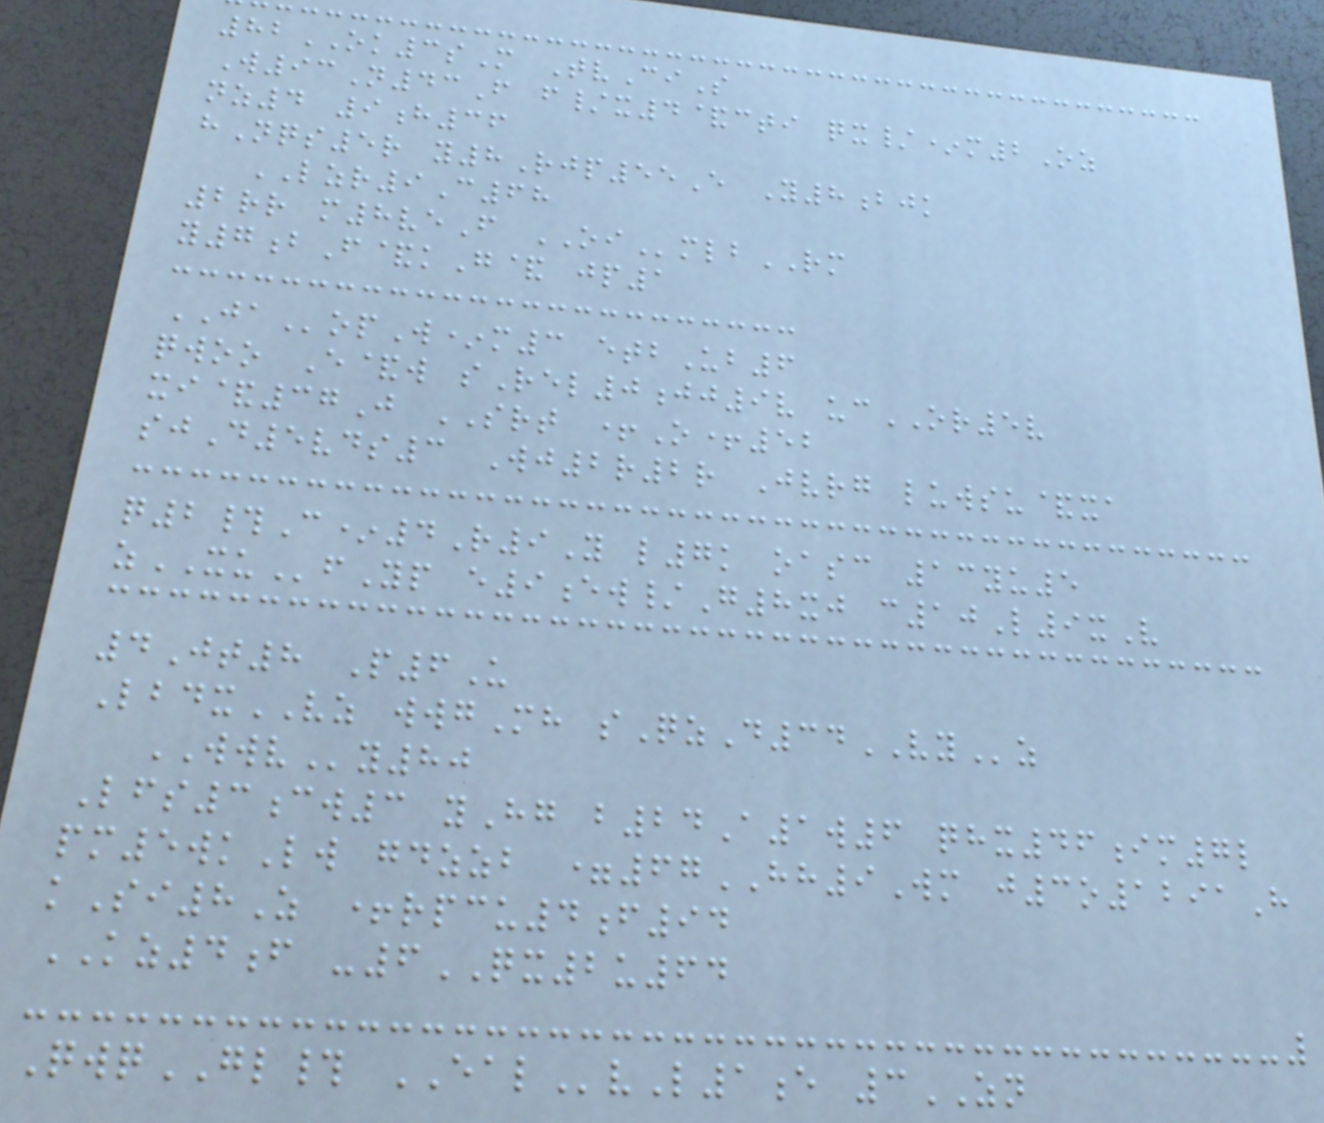82OK3sM TvCiS
W93N43F f/x4&cti qx/*m2Oz
nz4 9h36
hNqs5r y8Rjp55E Y8bjk
LZR9C68
2rr m8veF OImlbRM
y7bF&kG& jp1
JAopW*m3 etbUb6
qwoo E&w sRel0jj9v ucOR5v
xi&37J SRT +O+52
sjD5vds3 Wj2r2r Jvrg luwsu&xa
q2#C*4R9Y l7k oasc 13yu5
zXUfYp e9ew/G8xj c10L9xV
4Jt8 P6U
LbdxVZ wwgMh sQzD34VYz
WWVy80
Lfs3cw3 yHg b24A1w6 qhx46im7l
pm5wkLw gdzzb =67HH9Wm j3o1291H
kSi8Z +rpcu4f94
KZ4f -6QX2u64
QwqGL# EALvL1e 3ZN
